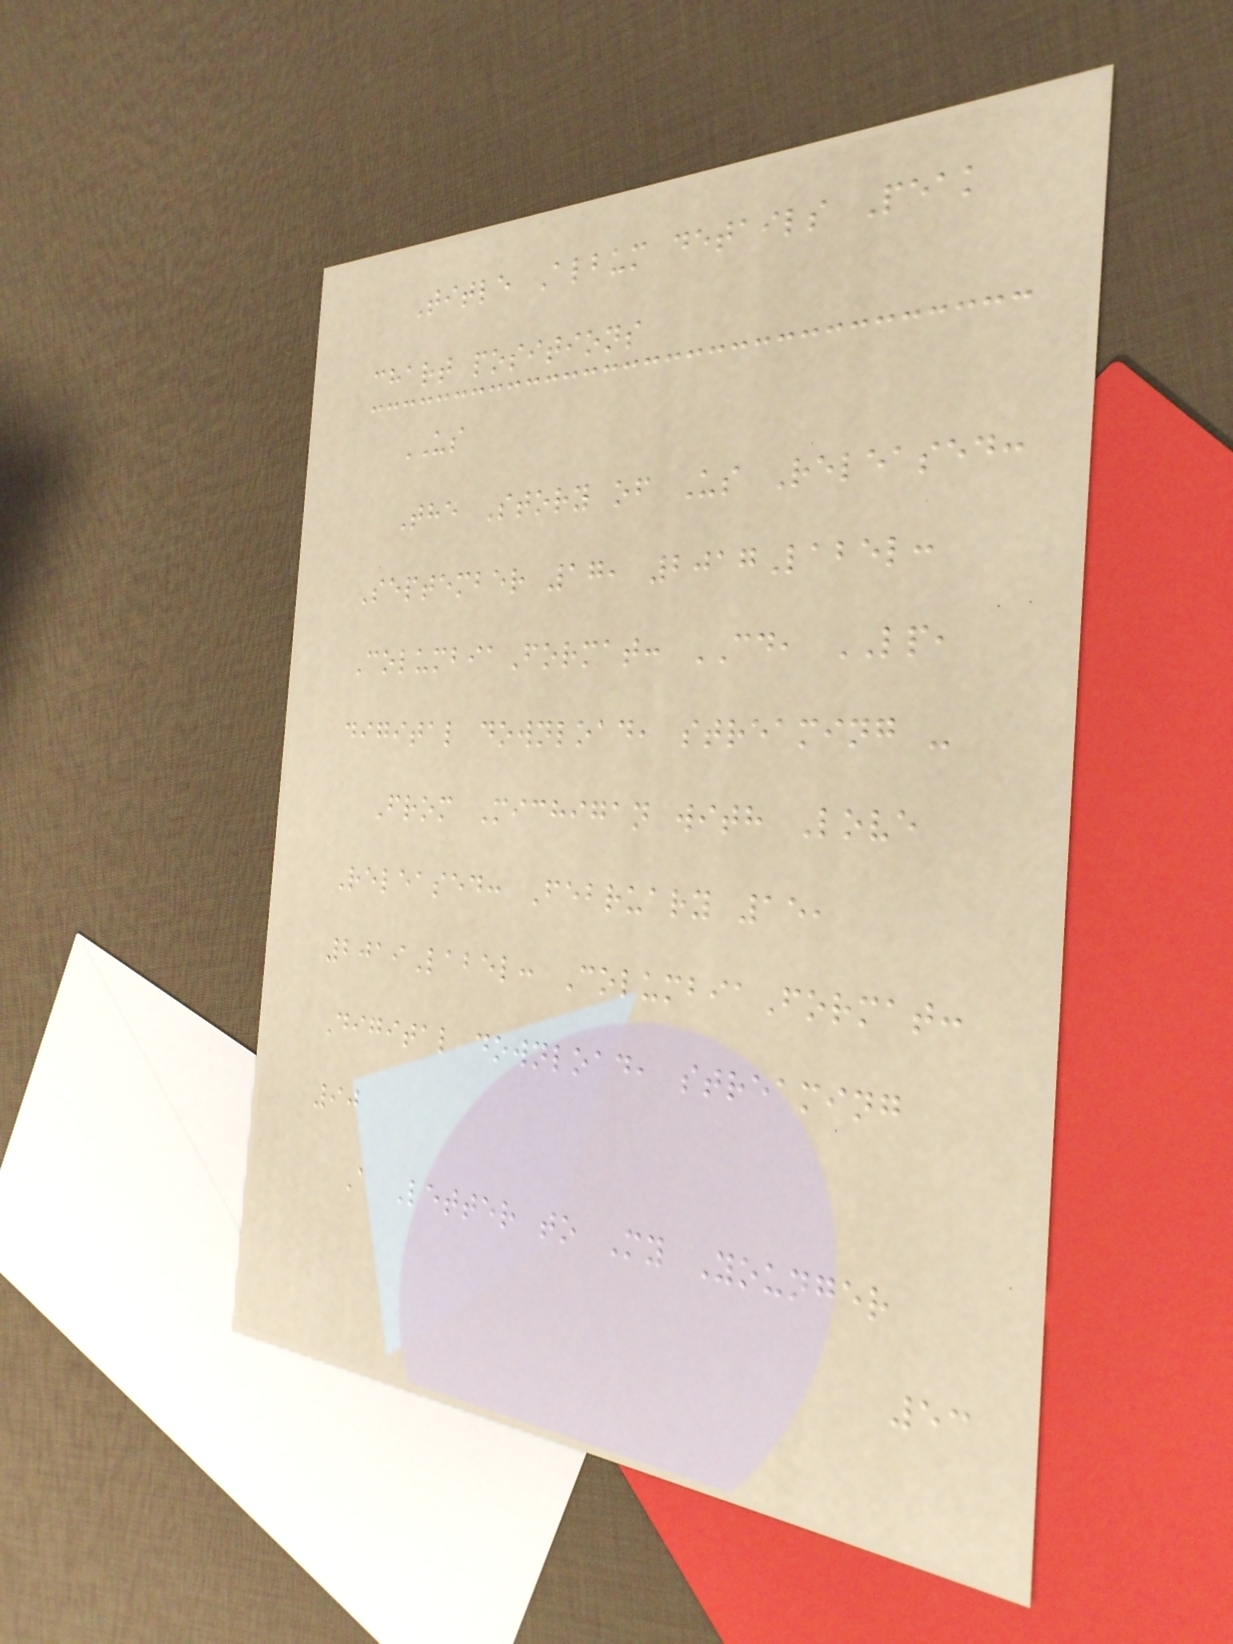Title Album details Peak
chart positions
US
The Story of Us Released:
September 17, 2017Label:
ColumbiaFormat: CD, LP,
digital download, streaming -
From Michigan with Love
Released: February 15,
2019Label: ColumbiaFormat:
Digital download, streaming
90
A Letter to My Younger
53
